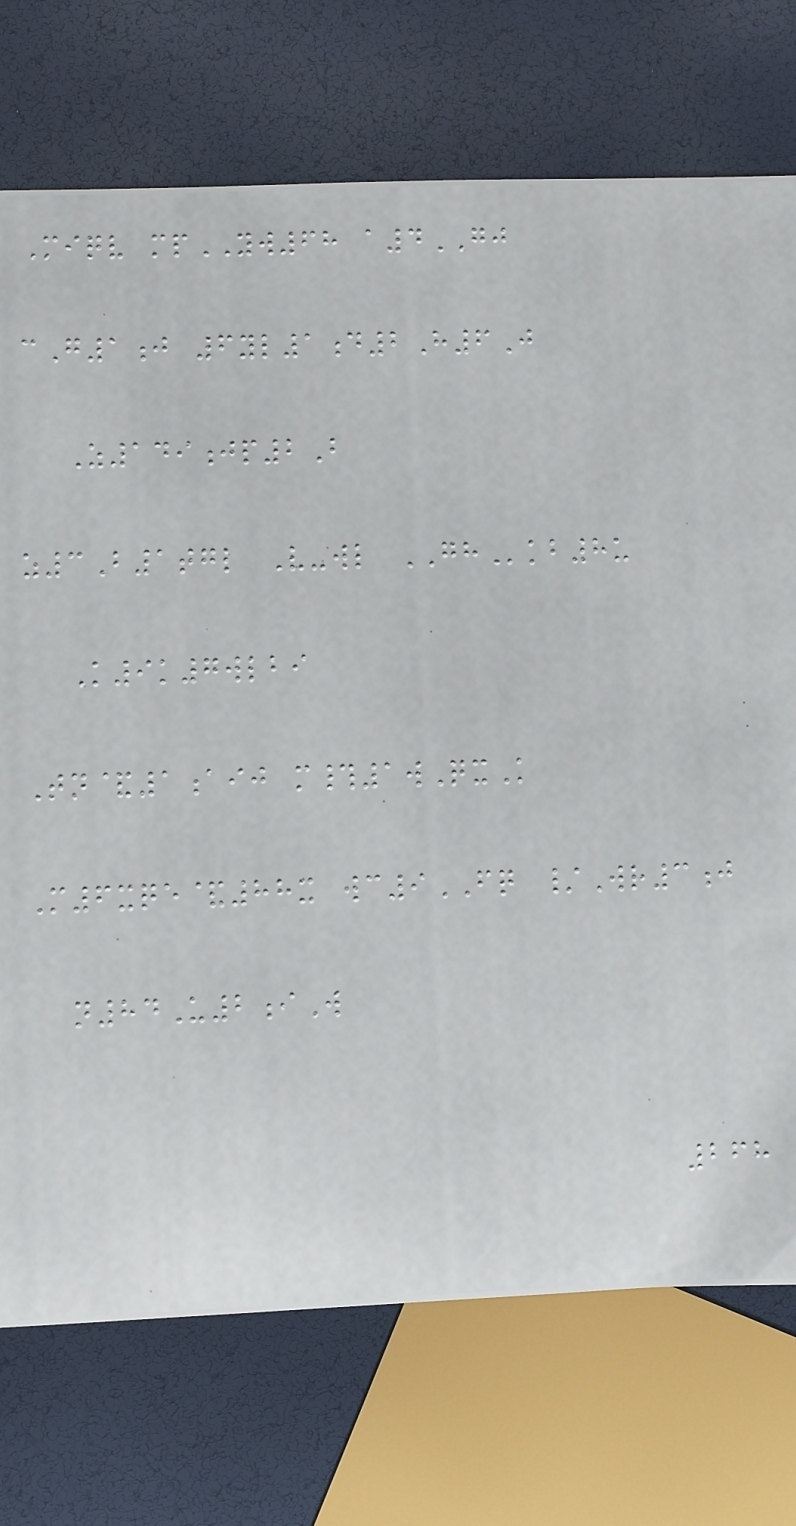Miqv mpYW68 a4GJ
cG1j 6yl1d2H6J
Z149jp2B
z3B1tgl V-wl GHkb8u
K9k7wlbi
Tn&1aij m#1wQxK
M6xqe&88x wc9FQ /Wr3j
n84U2iW
268
